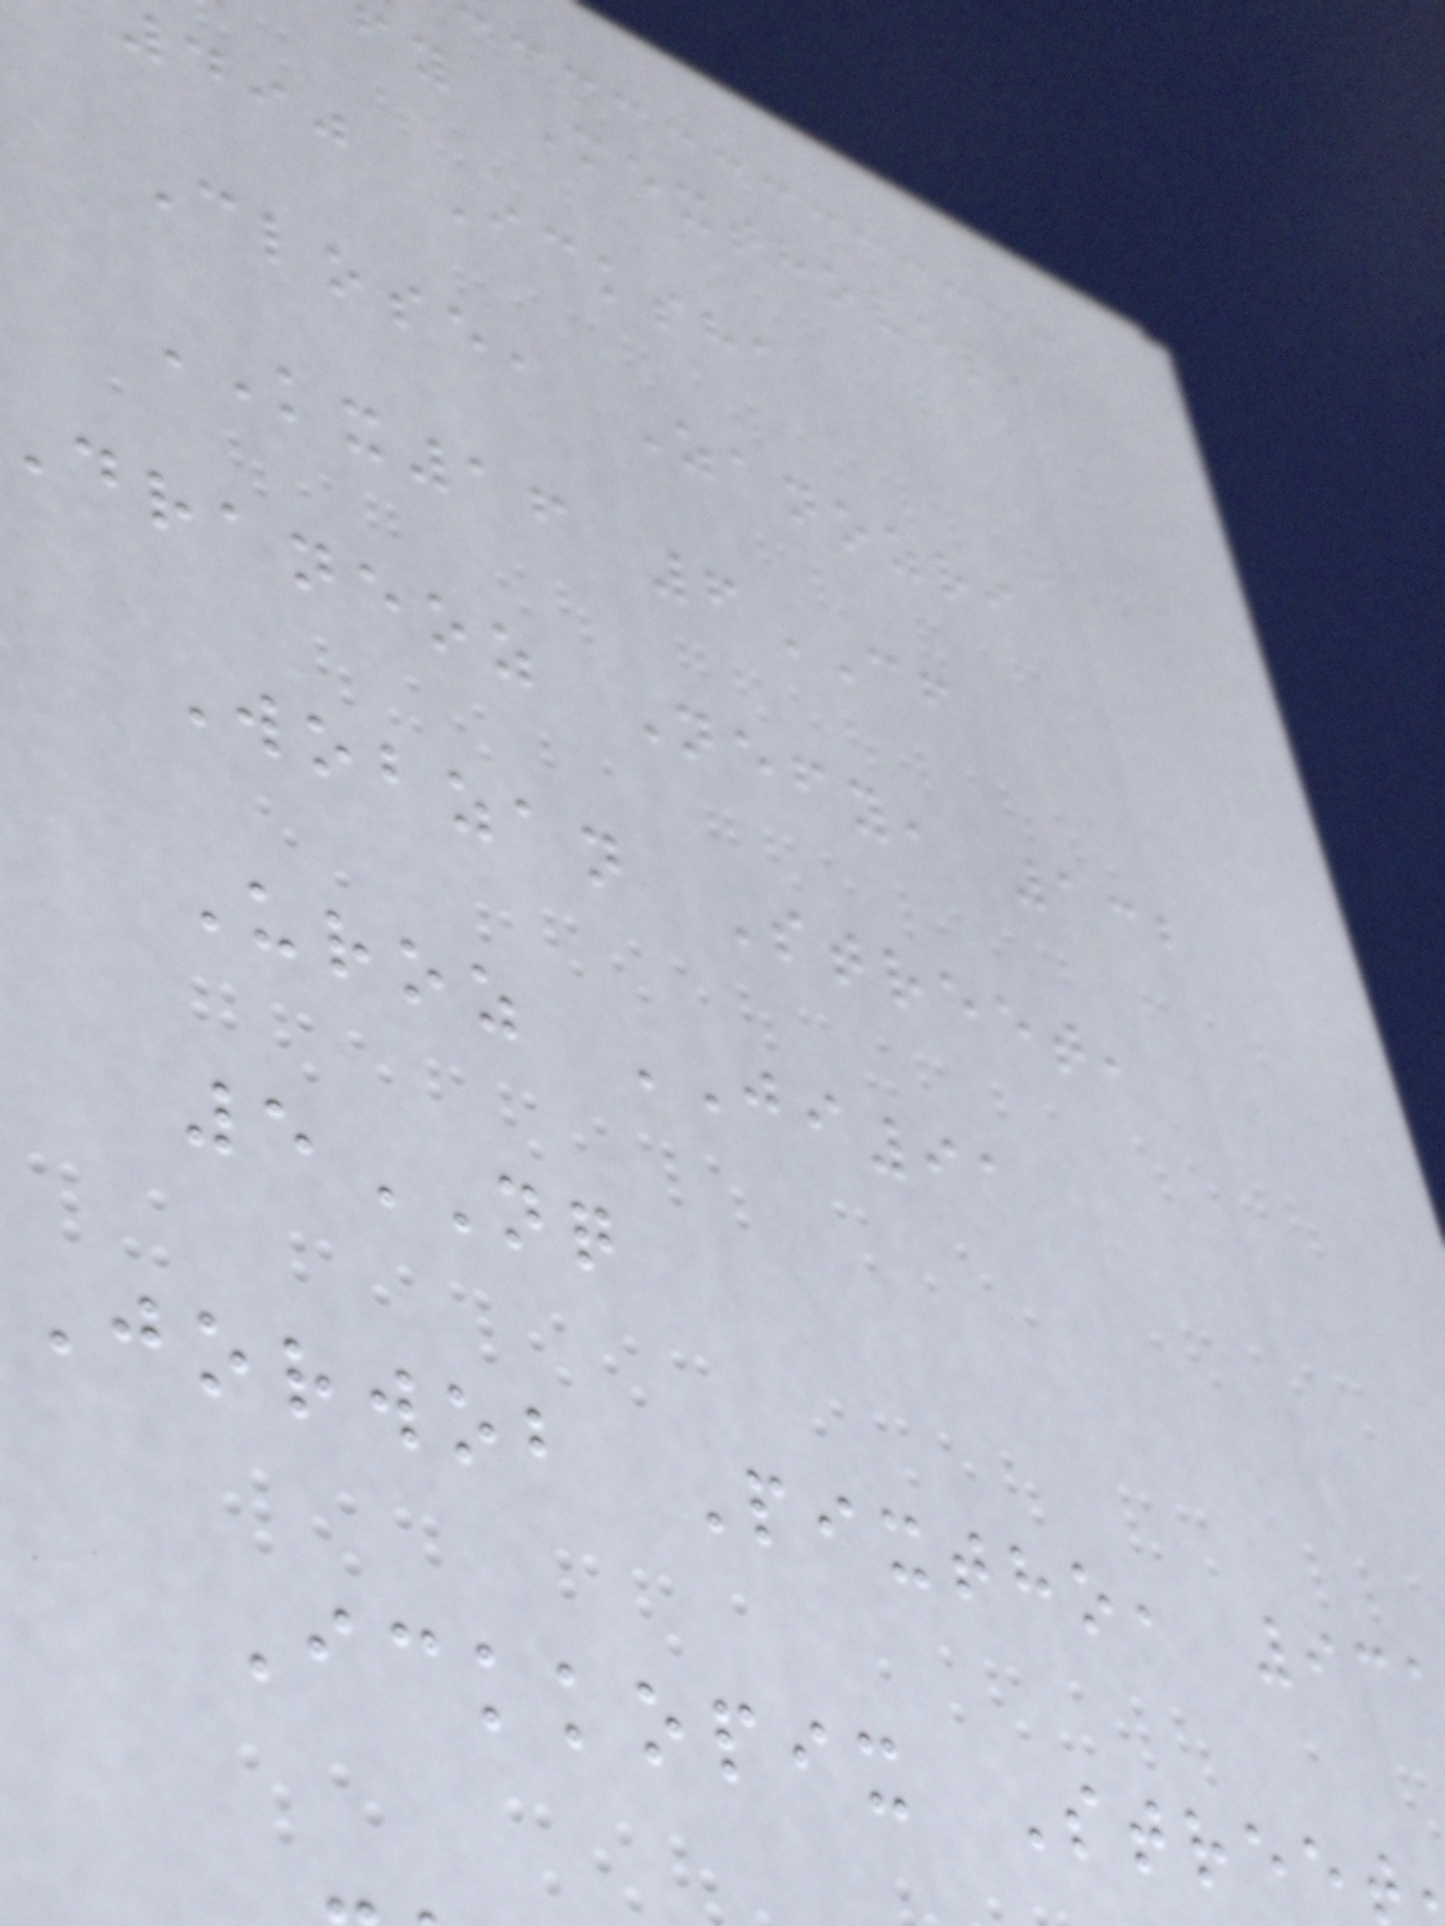fy Mexthovel,
490 Icksha
Close, Zanozri
KX16 6CF
draneoz Nefy, 132
Wobzan Street,
Uroz JI91
5NQ
Jorwob Pixtho, 93
Ickkopix Street
